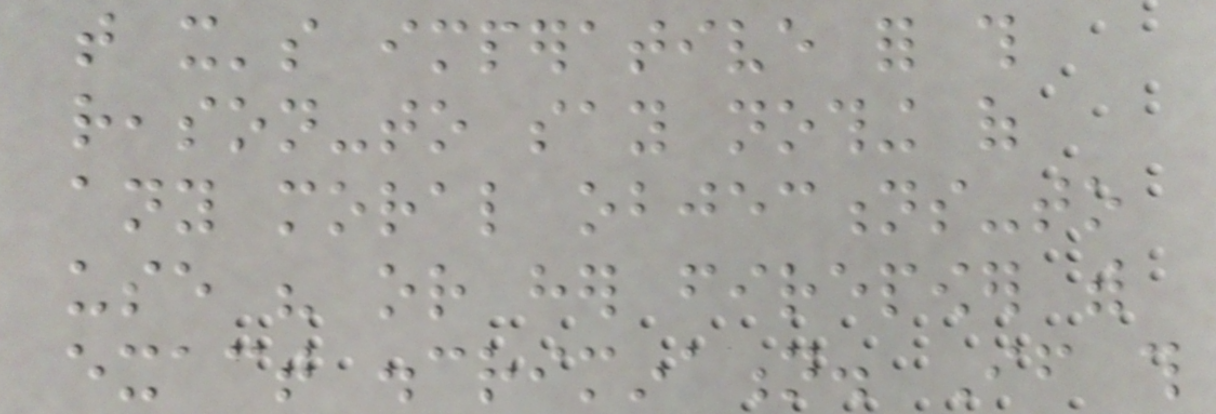that it's imperative for this
reason-to say nothing of
any moral objections-to
use his or her firepower with
exact discrimination. If this
